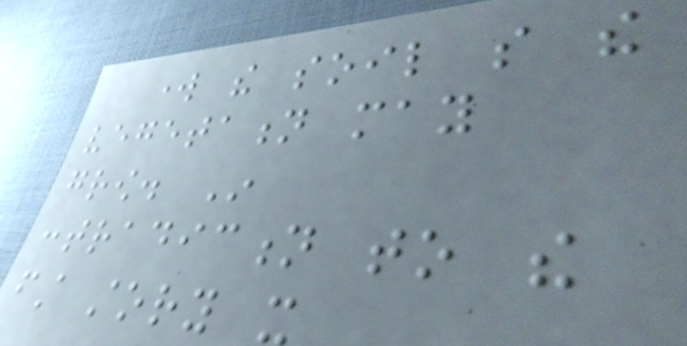work the soil so the
vegetation may
grow. In
contradiction to the
first story it
